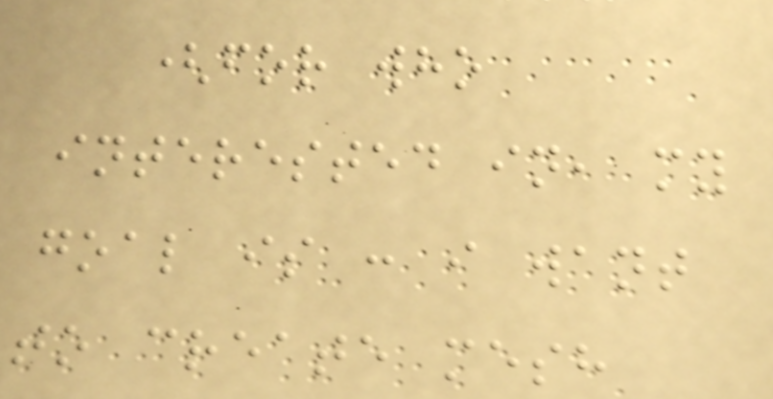(for who
interested in, my
goal is : i want
to create mesh
